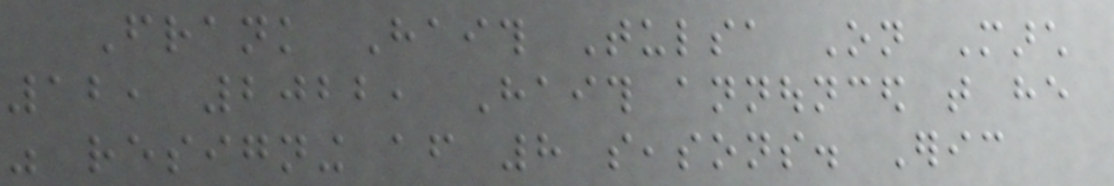Frank Haith Tulsa On March
12, 2022, Haith announced that he
was resigning after 8 seasons. Eric
